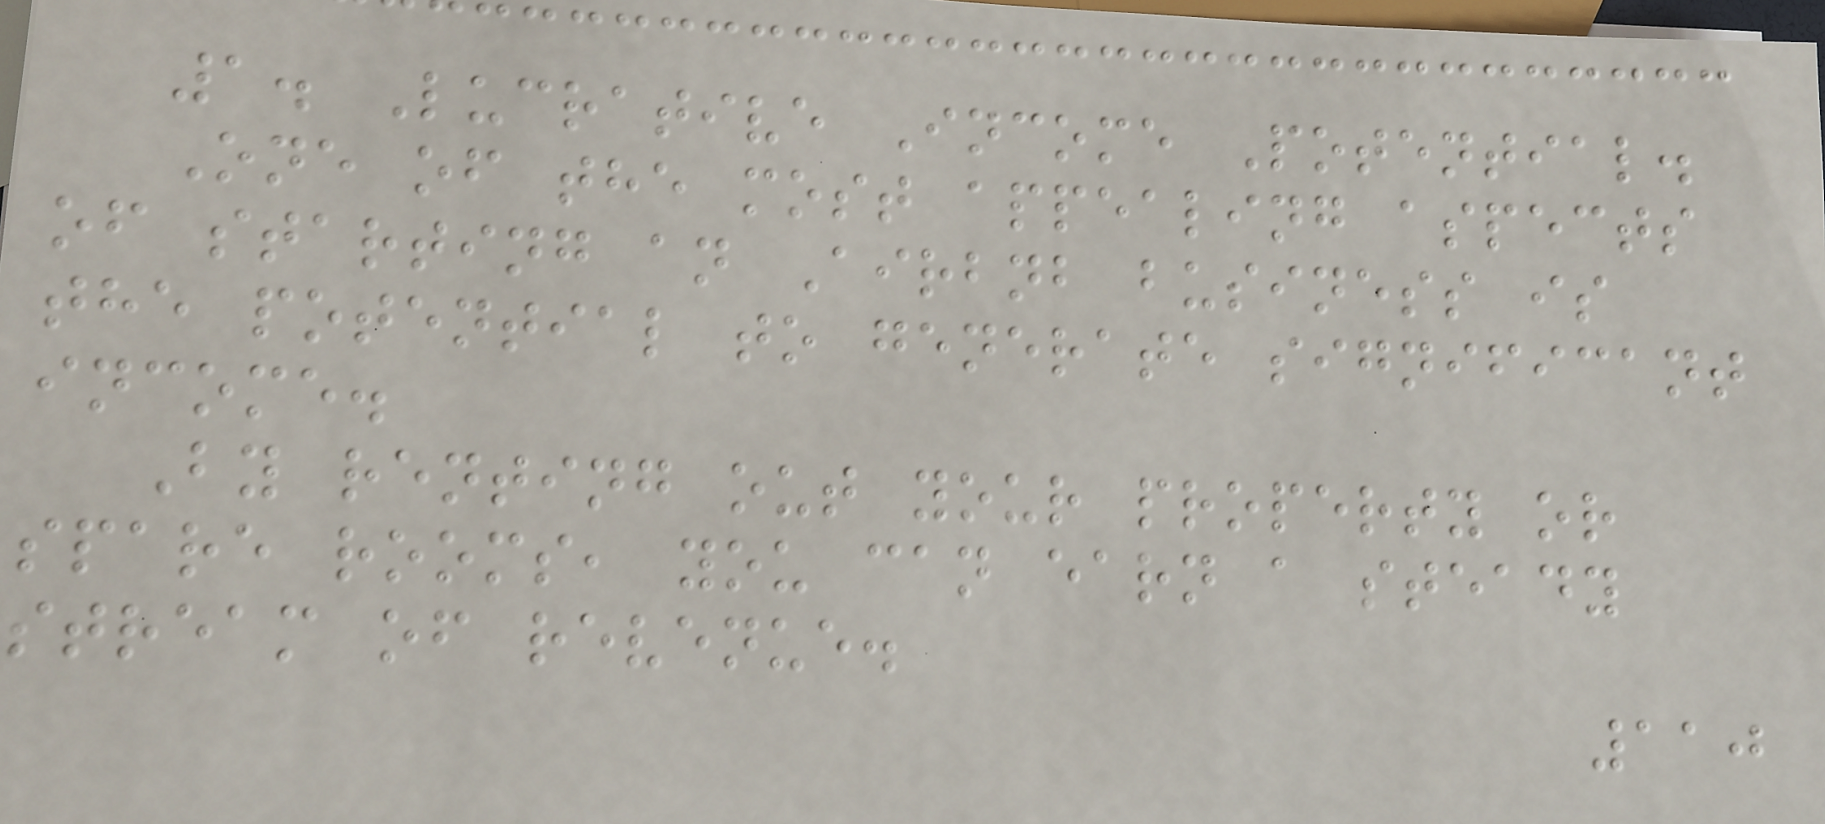1. Lucrative Income Potential.
One of the most appealing aspects
of starting an Airbnb business is
the potential to generate significant
income.
By renting out your property or
spare rooms, you can earn a steady
stream of revenue.
110
